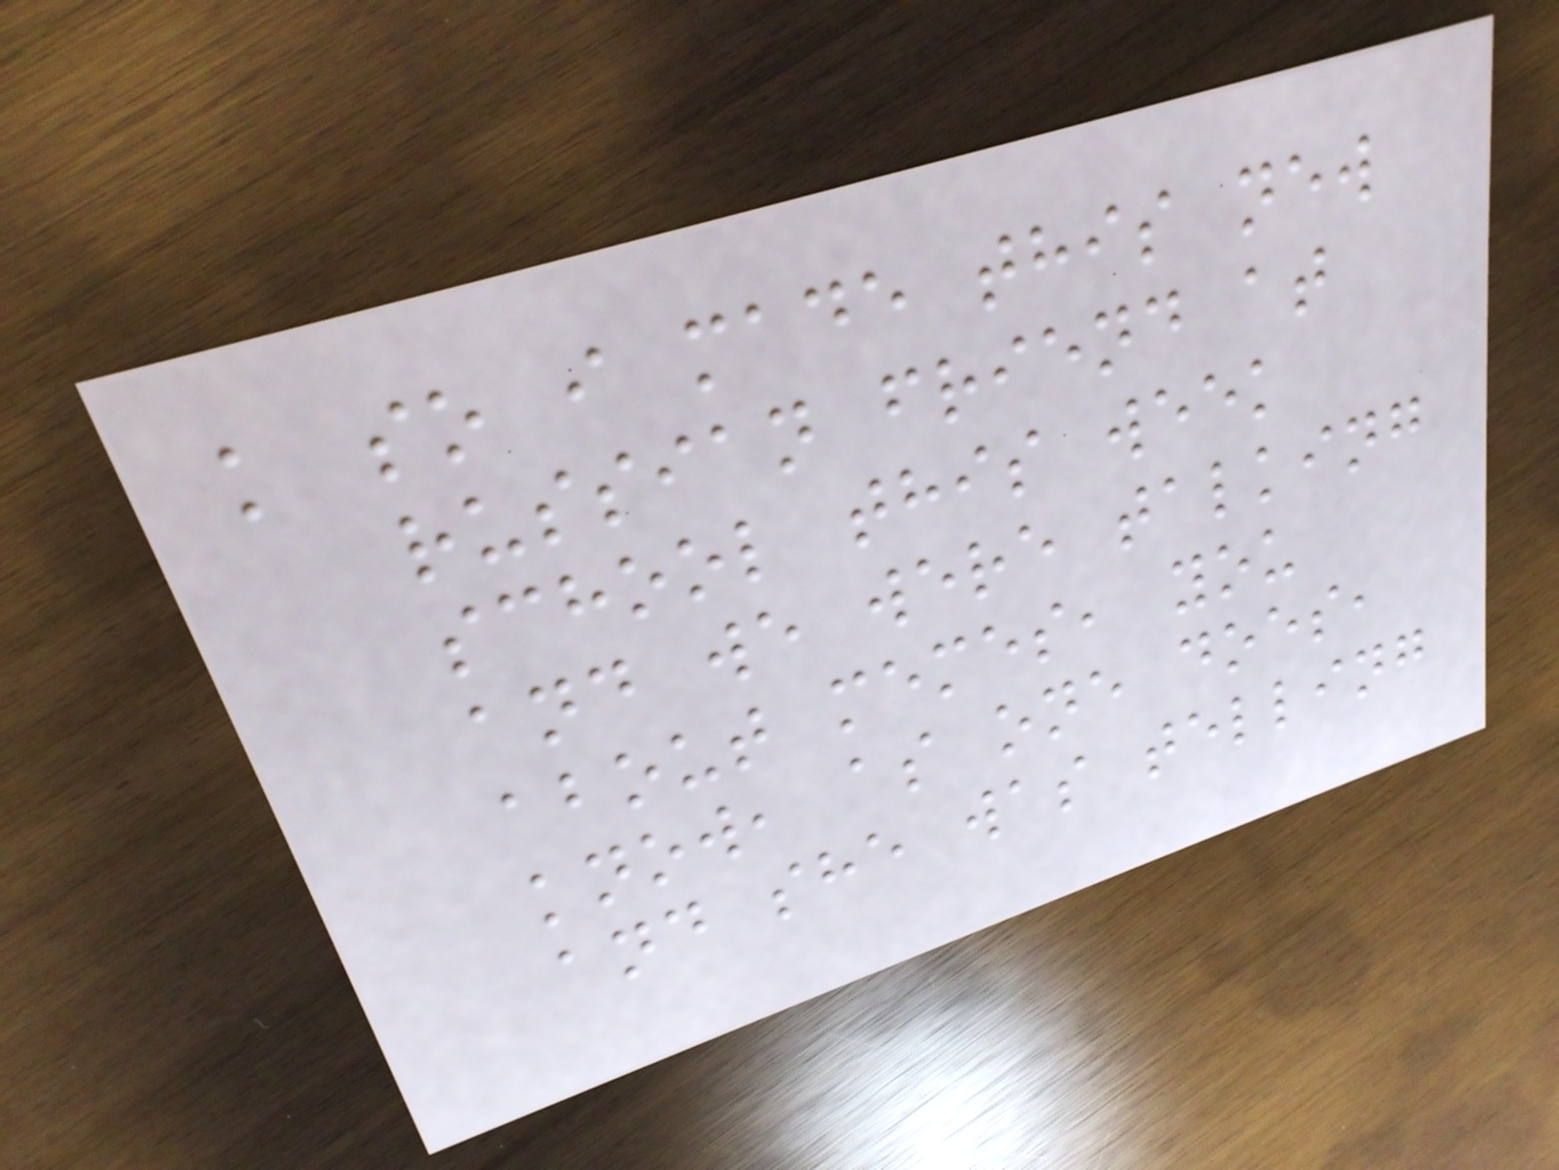k so i made this new
russian friend at
school this week
and we were talking
about memes, you
know, as one does,
and she was telling
